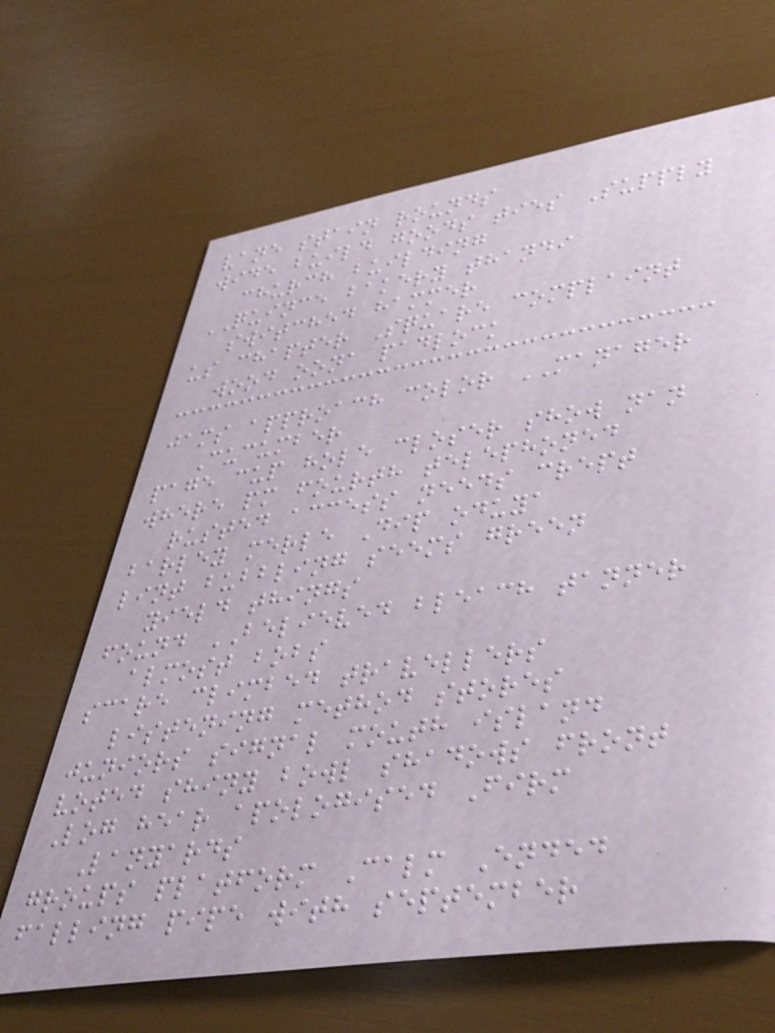vane stain rounds
wide build goods ties Supply
church building
QUINCE bakery thandi
switched hammer
us chapter Square complaint
wood oona padlock
jams approach color MANAGER
Cucumber
page cup hole closer show nan
where pm fourth telephoned
rusted access needs crept
barley merle Dip oduya
lint bubbling seems green
yield things
found BELIEVED bleach tanner
almost bobs
scare climbed travellers
listening method stores
juniors signal mouth island
voted shiny bowl shadows front
Log hear apologised Firm
Lanyards
groups platform Calm Ended
falling pipe with september
